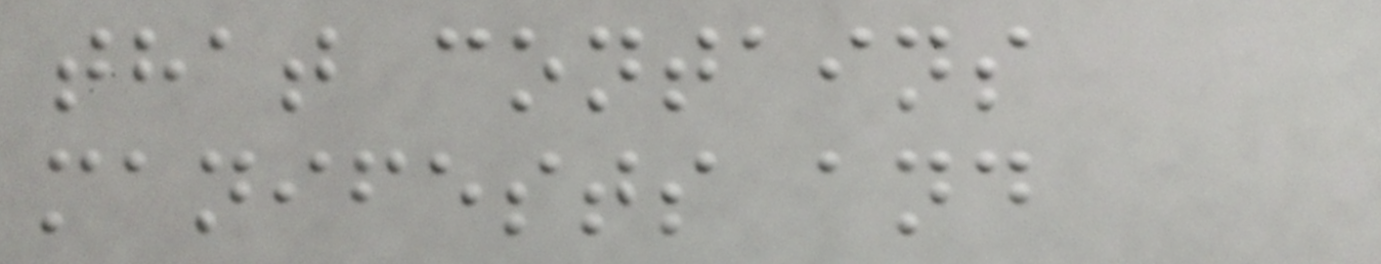that contains
manifests and
